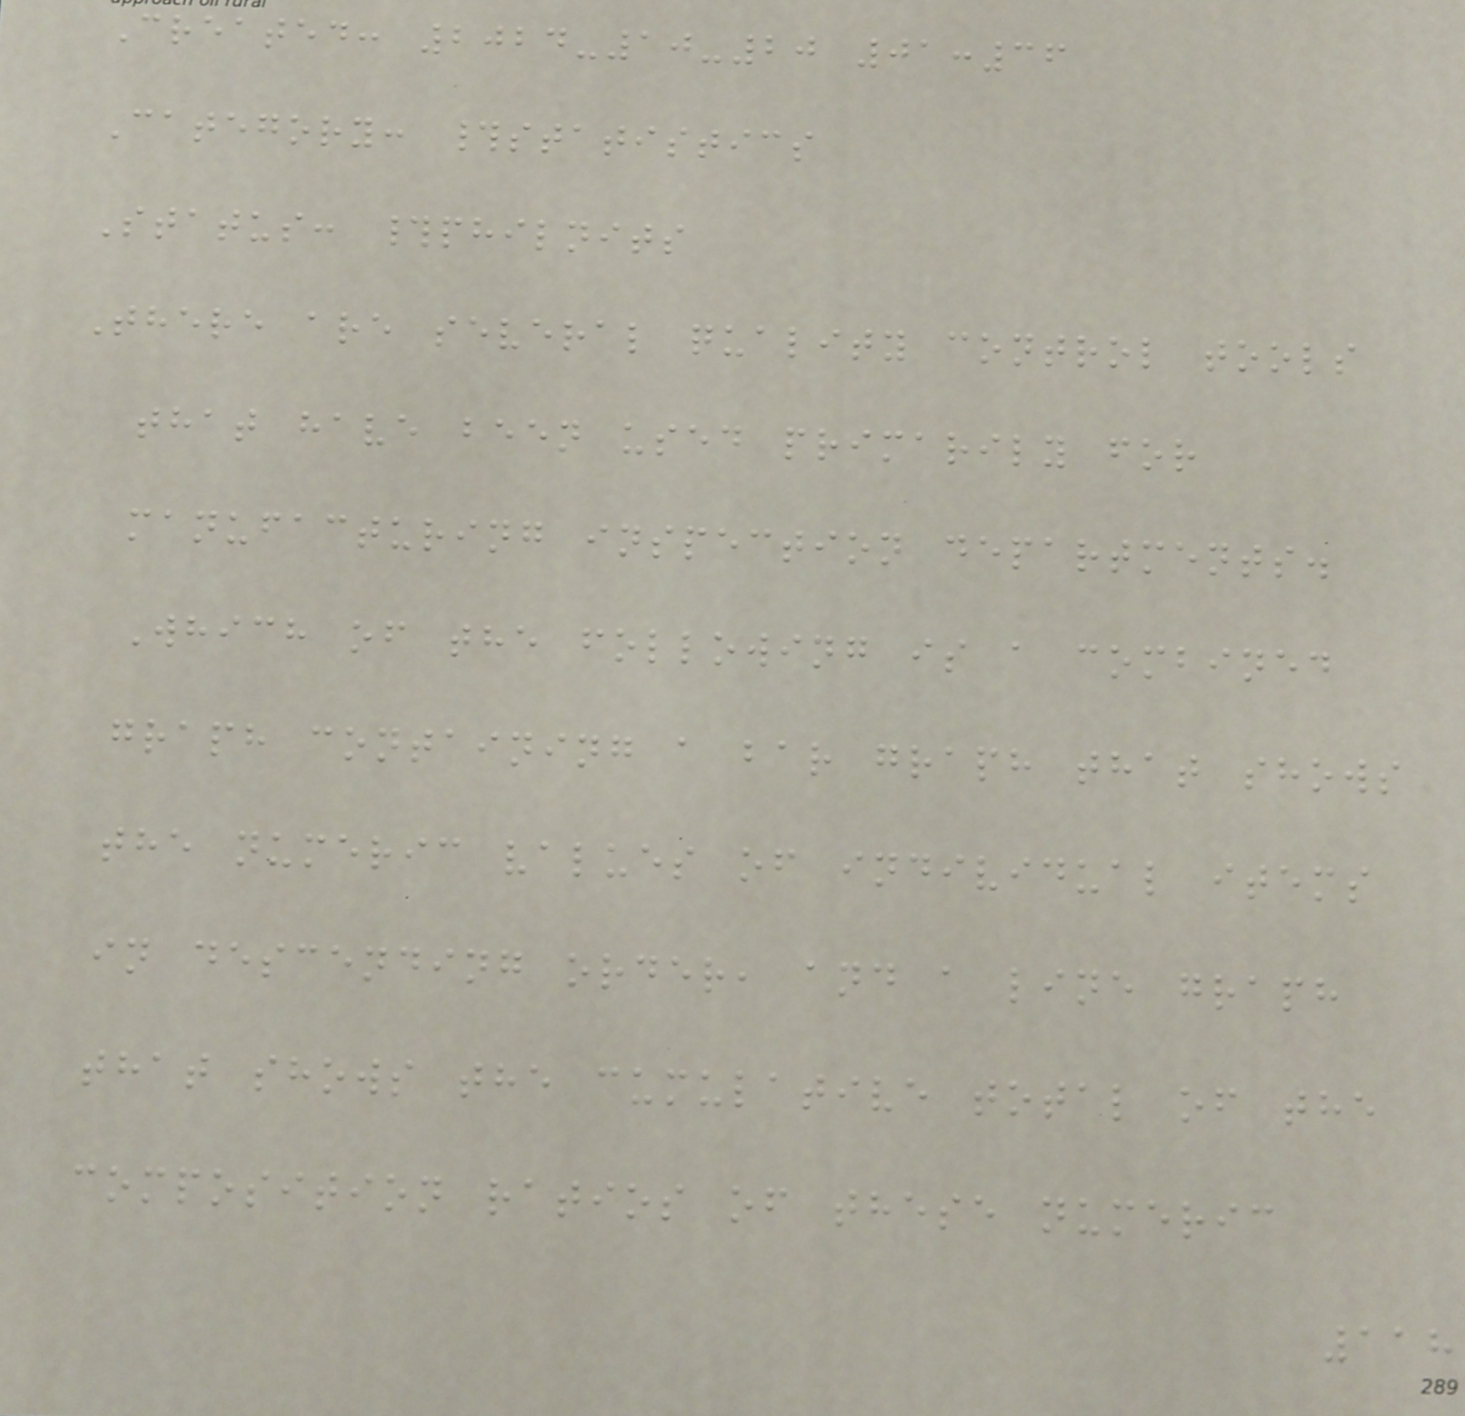Created: 2024-10-20 01:36
Category: #statistics
Status: #philnits
There are several quality control tools
that have been used primarily for
manufacturing inspection departments.
Which of the following is a combined
graph containing a bar graph that shows
the numeric values of individual items
in descending order, and a line graph
that shows the cumulative total of the
composition ratios of these numeric
118
